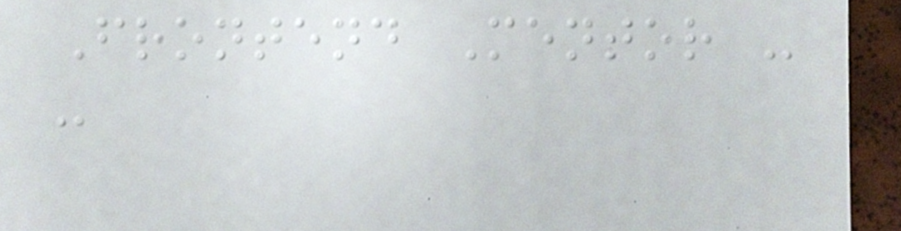Frontend Mentor -
-
